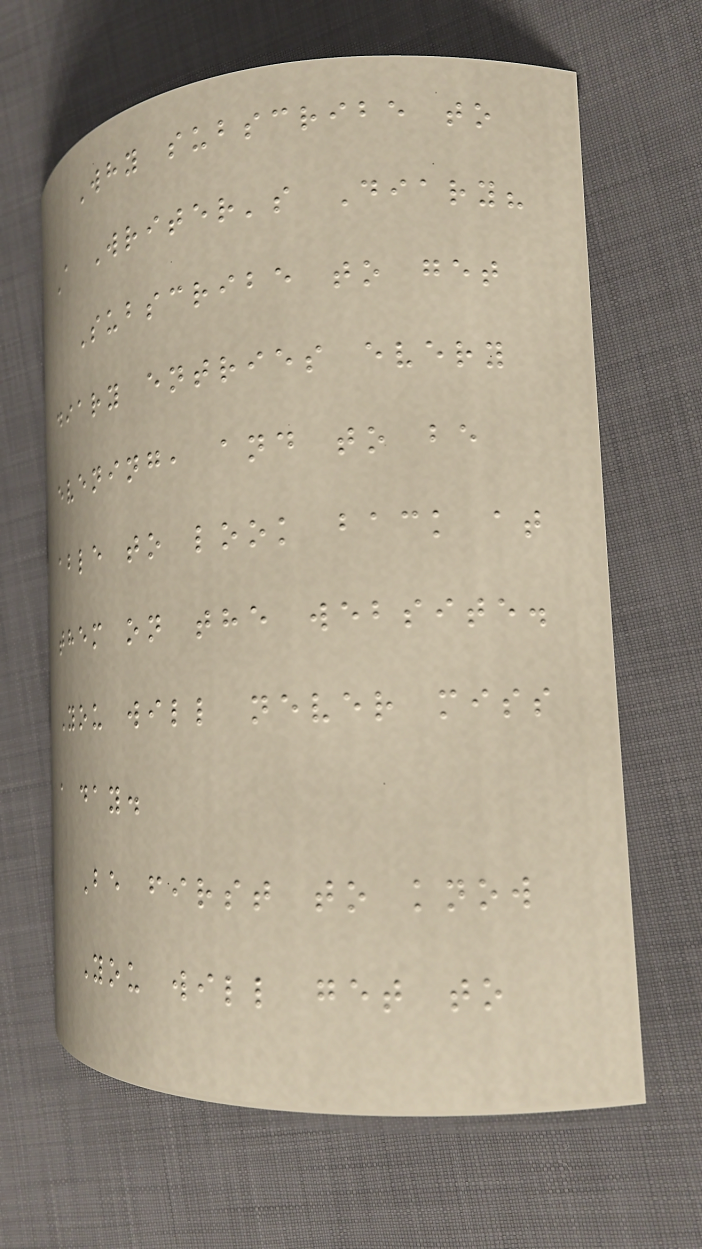Why subscribe to
A Writer's Diary?
Subscribe to get
diary entries every
evening, and to be
able to look back at
them on the website.
You will never miss
a day.
Be first to know
You will get to
